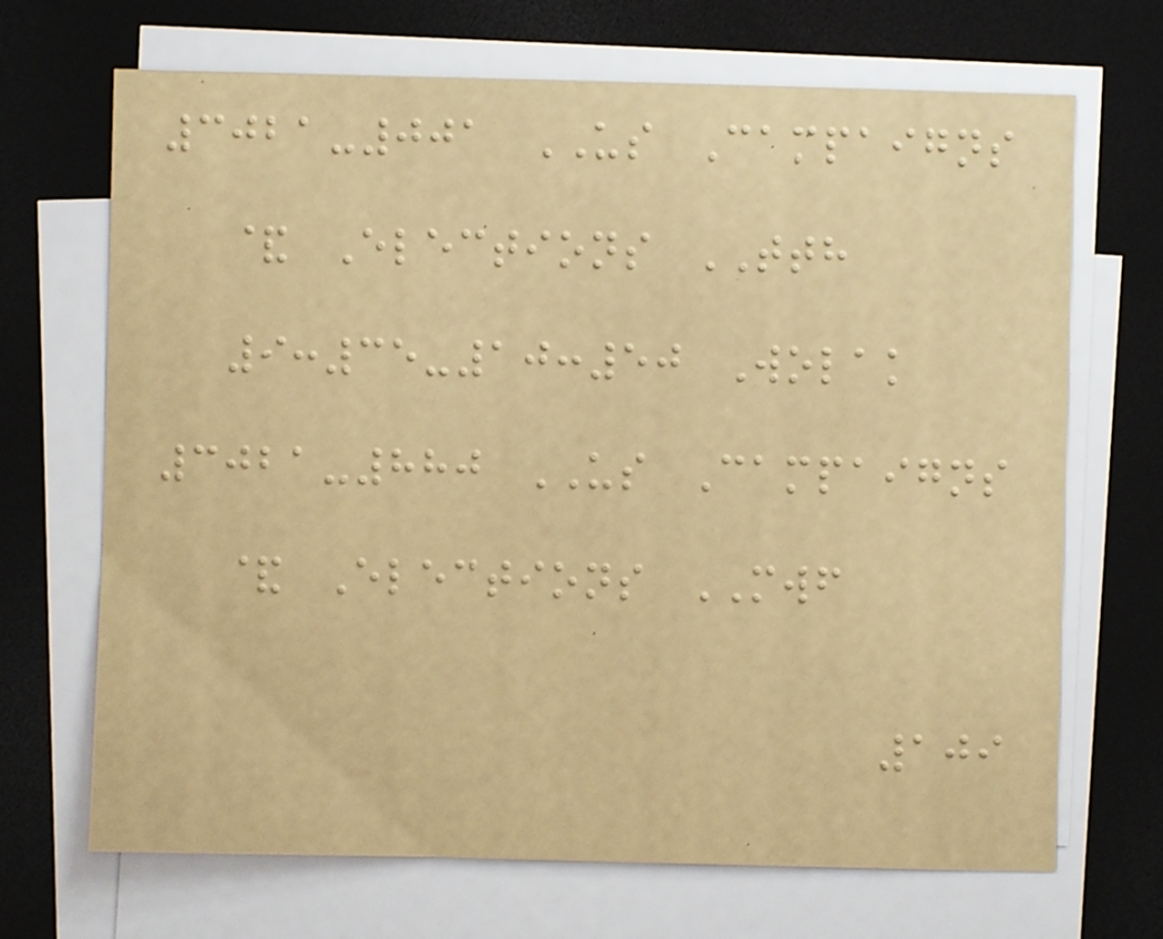3021-001 US Campaigns
& Elections TTH
9:35-10:50 Wolak
3021-880 US Campaigns
& Elections MWF
109
